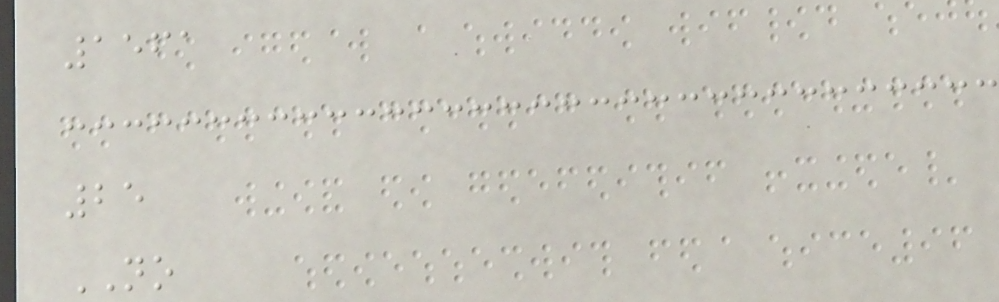1561
25
NO
